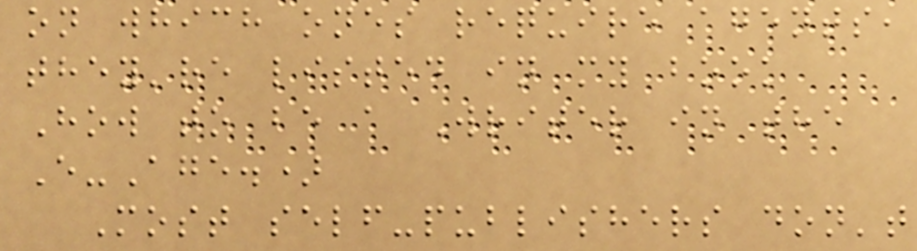on which ones require agents,
they're listed in my book
How to be a Writer in the
E-Age.)
Most self-publishers don't
